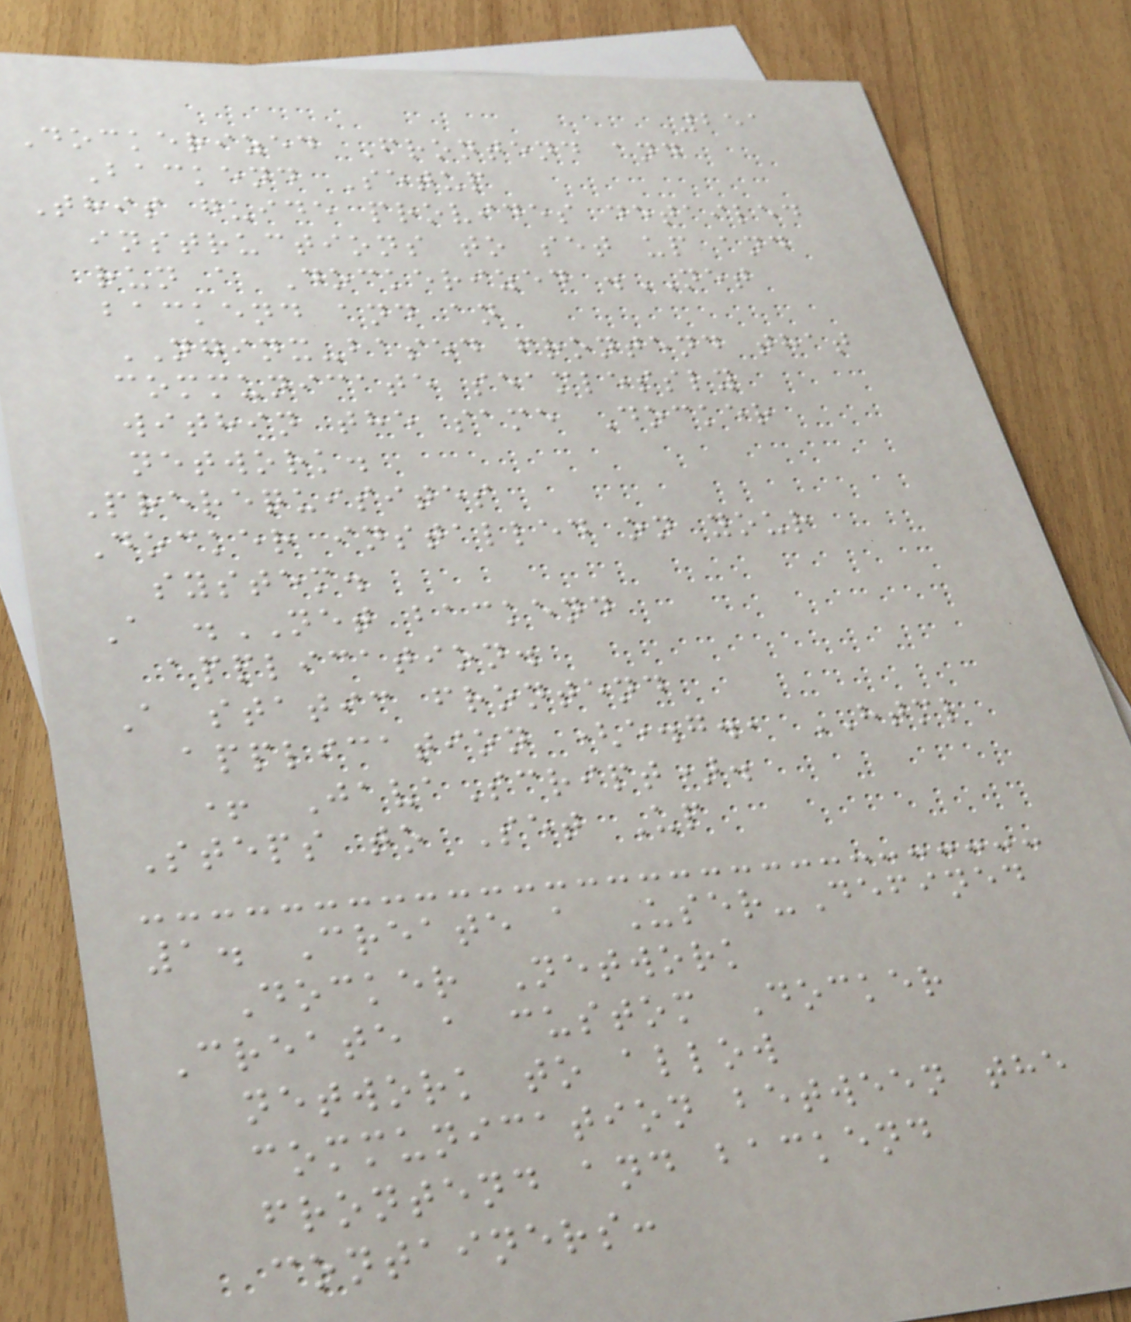251
Dockerized Frontend and
Backend Setup
This guide provides detailed
instructions to set up and
run a Dockerized .NET
backend and an
NGINX-based frontend that
communicate seamlessly
within the same Docker
network.
Prerequisites
Docker installed on your
system.
A .NET backend
application.
A static frontend
application (e.g., HTML
+ JavaScript).
Steps to Set Up
1. Create a User-Defined
Docker Network
Create a custom Docker
network to allow
communication between the
frontend and backend
containers:
